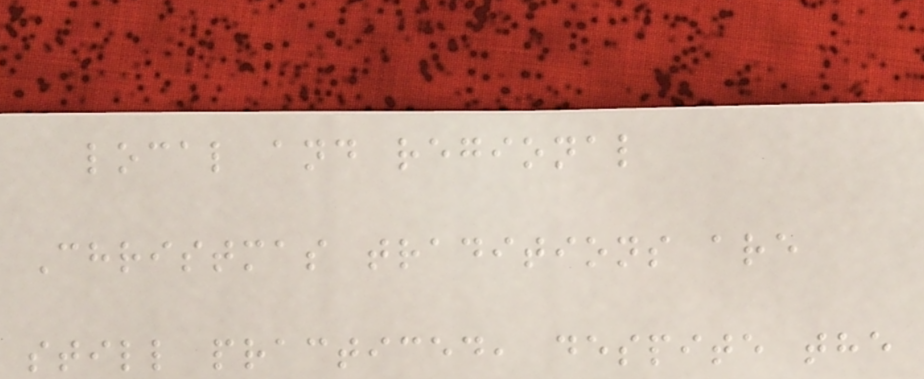local and regional
Christmas traditions are
still practiced, despite the
